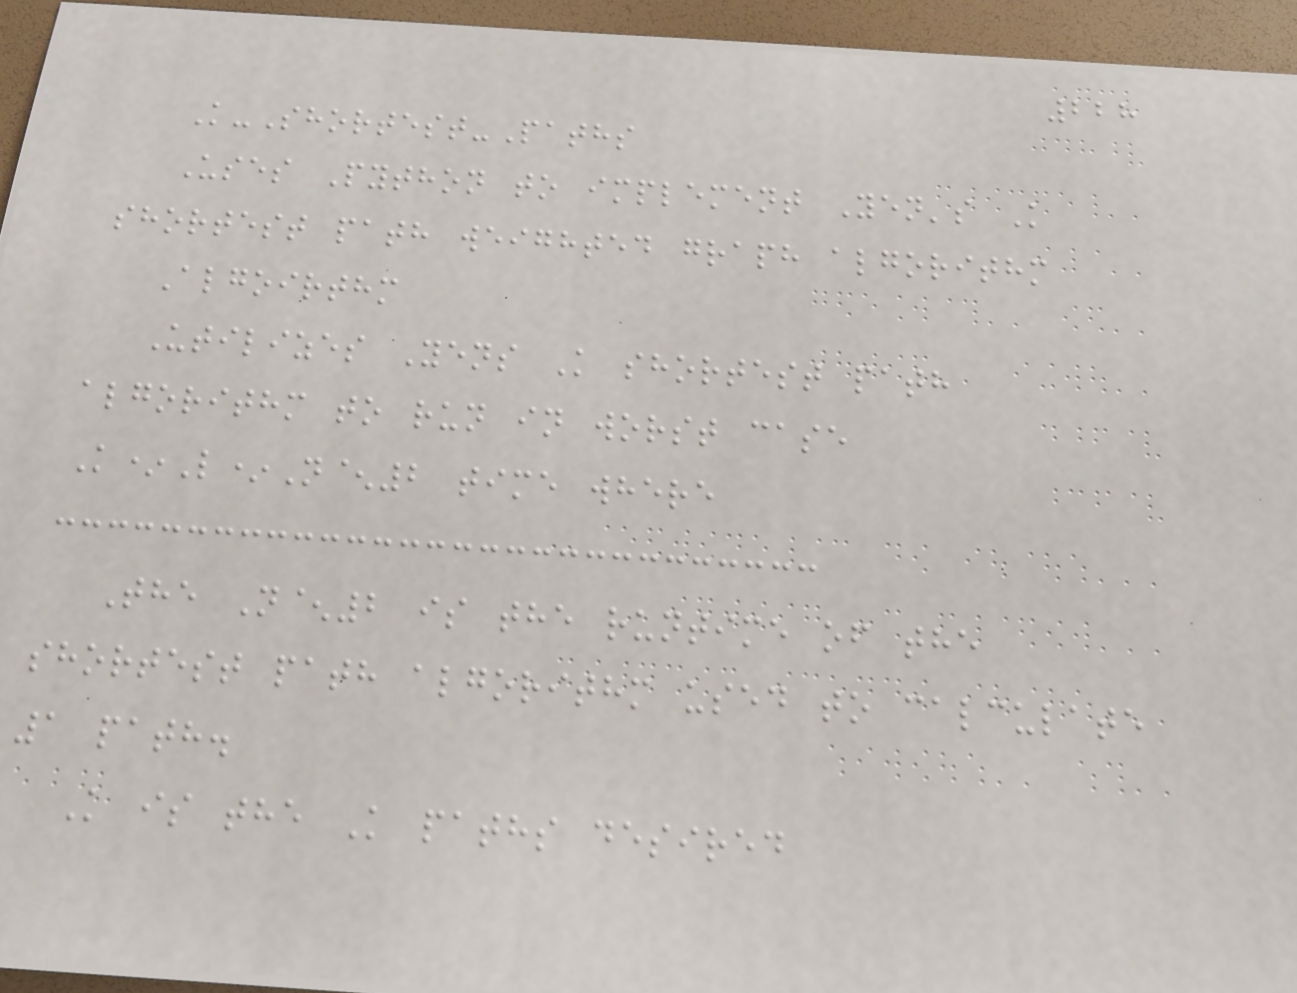228
K-Shortest-Paths
Uses Python to implement Yen's K
shortest path weighted graph algorithm
Algoirthm
Utilizes Yens K shortest path
algorithm to run in worst case
K*L*N^2 time where
The N^2 is the runtime of the
shortest path algorithm used to calculate
1 path.
K is the K paths desired
